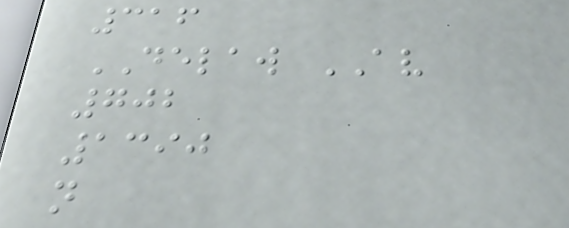316
DELAW AV
702
1390
n
